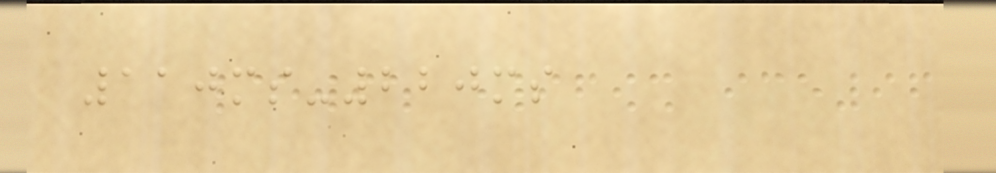110ms-220ms
